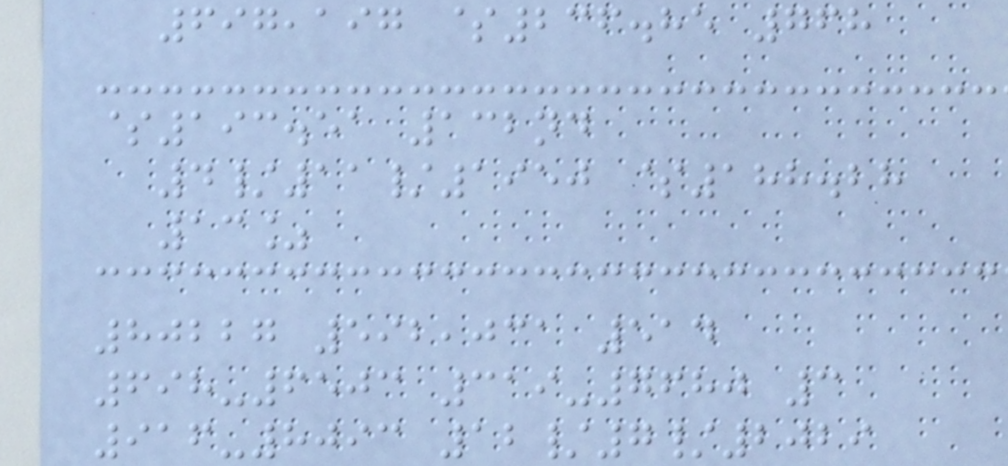697,197 $236.85 768
$193.51 132nd
4/11/1950 $188.28
13%
80227 592,031 514
698-6503 319-7680 3
916-8093 12/7/2029
